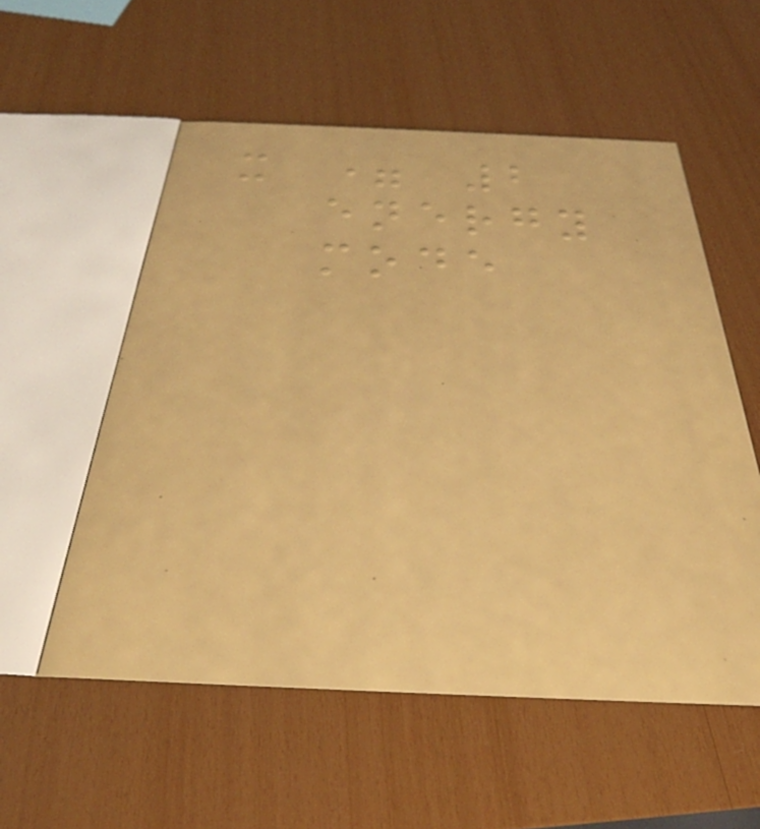x = 2
energy
mode
